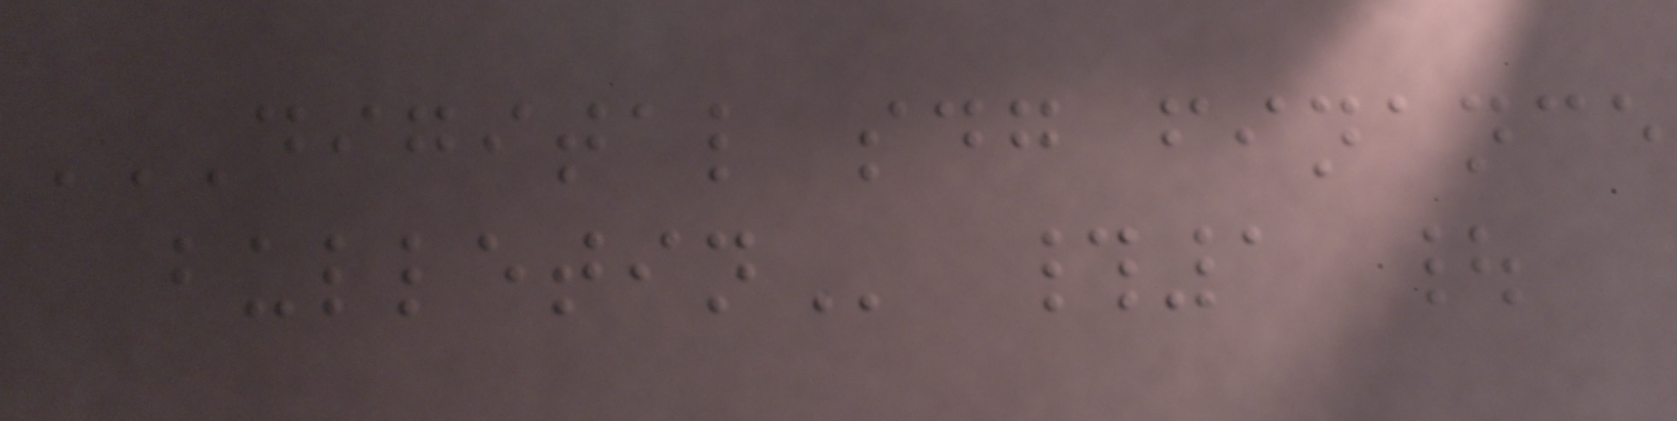DIGITAL SDG FINANCE
BULLETIN #1 |
